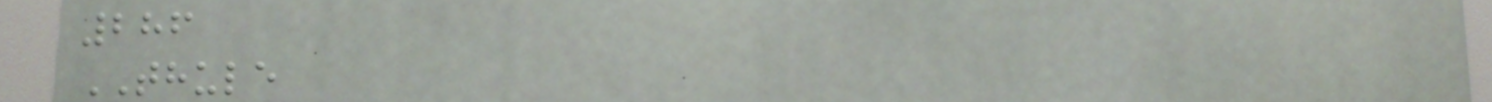286
THULE
